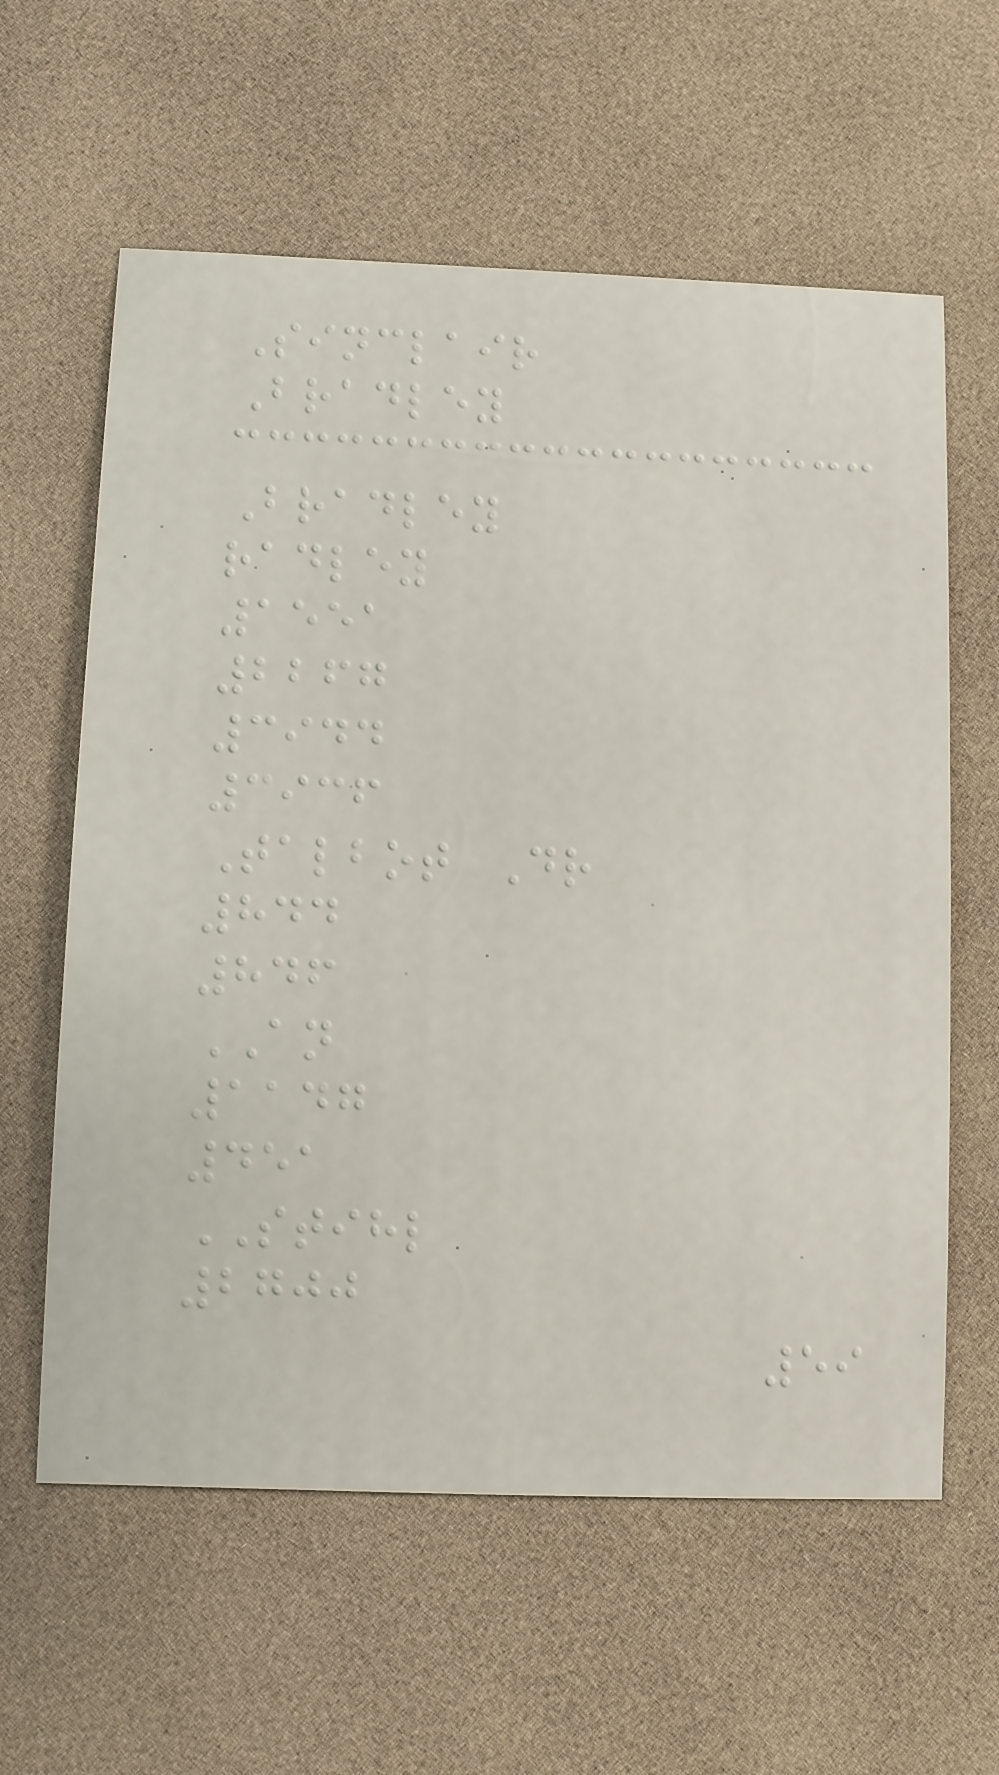Sinclair
Bradley
Bradley
radley
1551
2267
3944
3936
Talbot Dr
844
846
AN
1147
451
STIHL
2700
59
